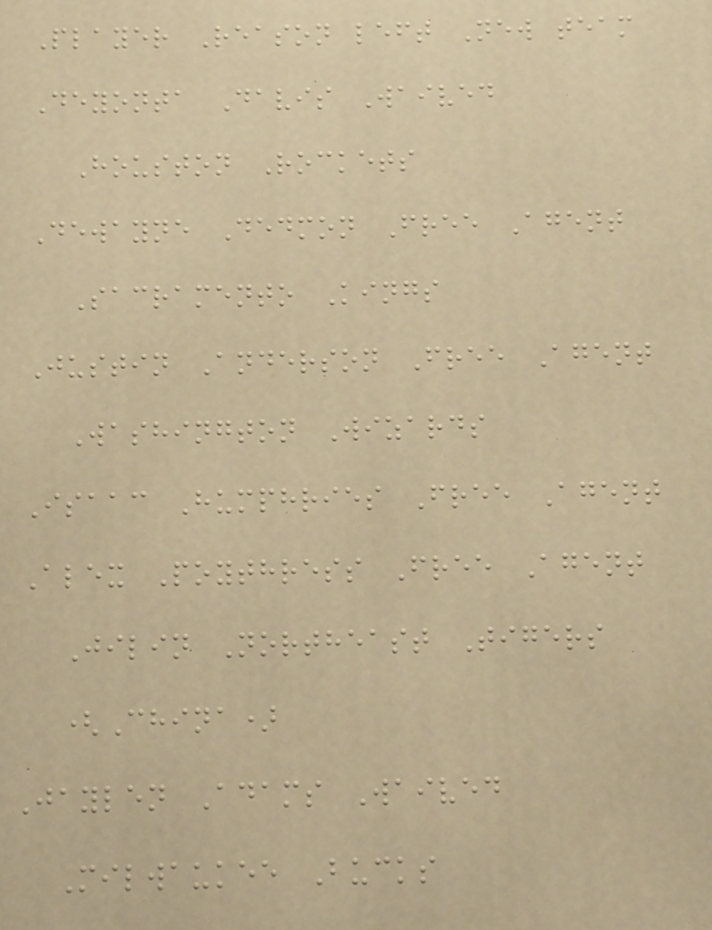Player Reason left New team
Deyonta Davis Waived
Houston Rockets
Dewayne Dedmon Free Agent
Sacramento Kings
Justin Anderson Free Agent
Washington Wizards
Isaac Humphries Free Agent
Alex Poythress Free Agent
Jilin Northeast Tigers
(China)
Jaylen Adams Waived
Milwaukee Bucks
